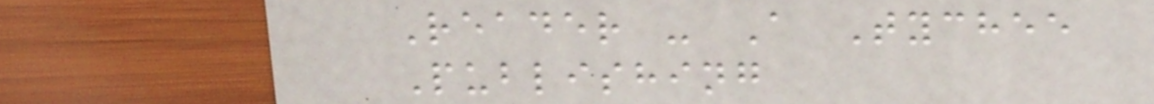Reader - A Tychee
Publishing
